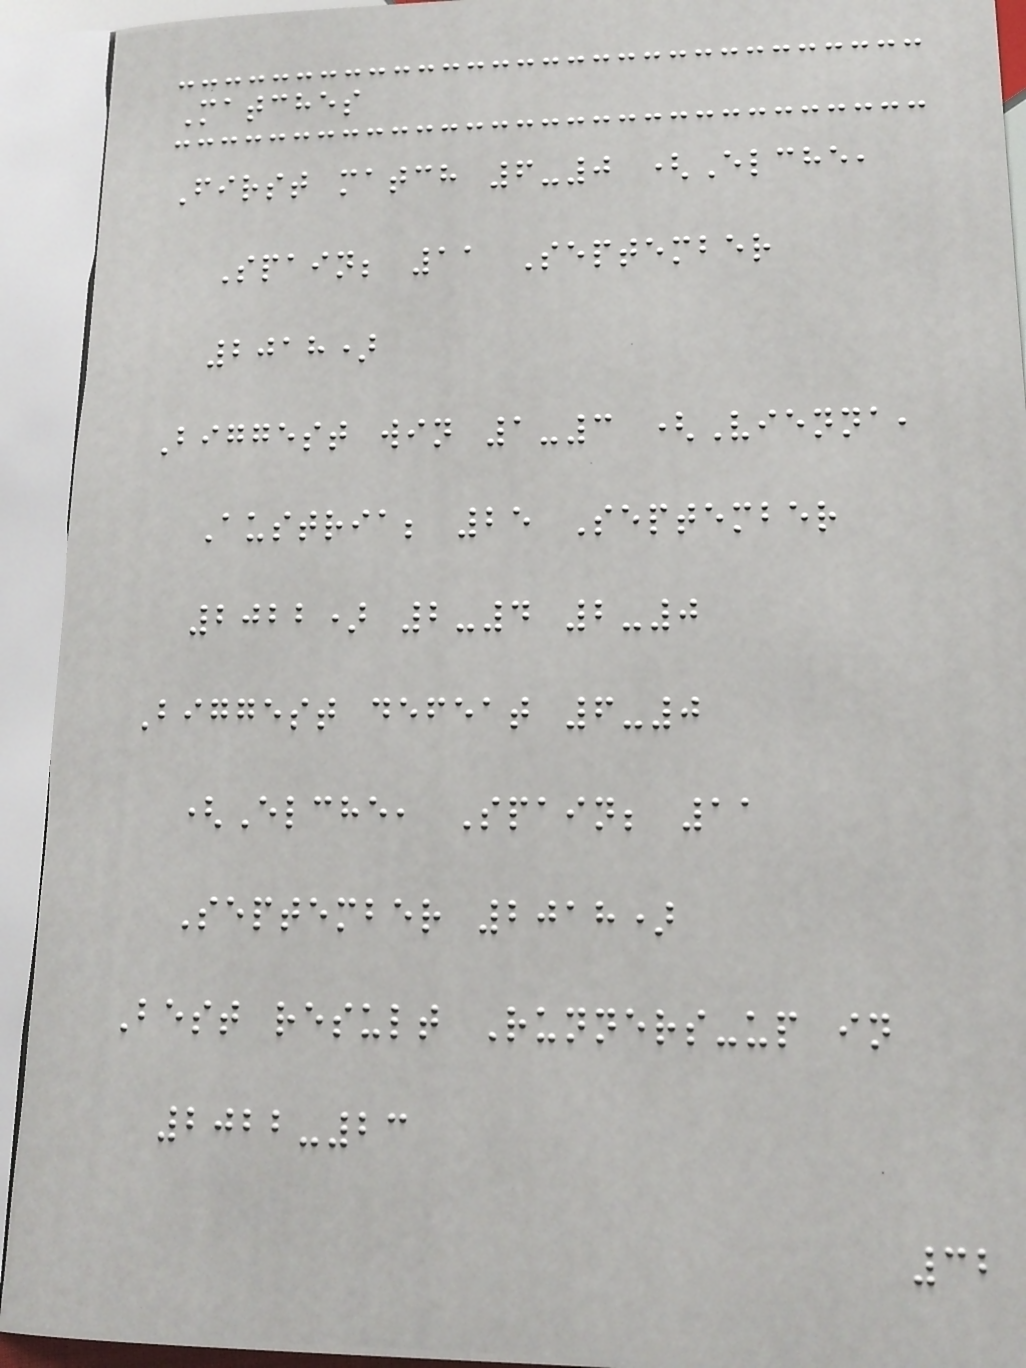Matches
First match 6-0 (Elche,
Spain; 11 September
2018)
Biggest win 1-3 (Vienna,
Austria; 25 September
2022) 2-4 2-0
Biggest defeat 6-0
(Elche, Spain; 11
September 2018)
Best result Runners-up in
2022-23
32
